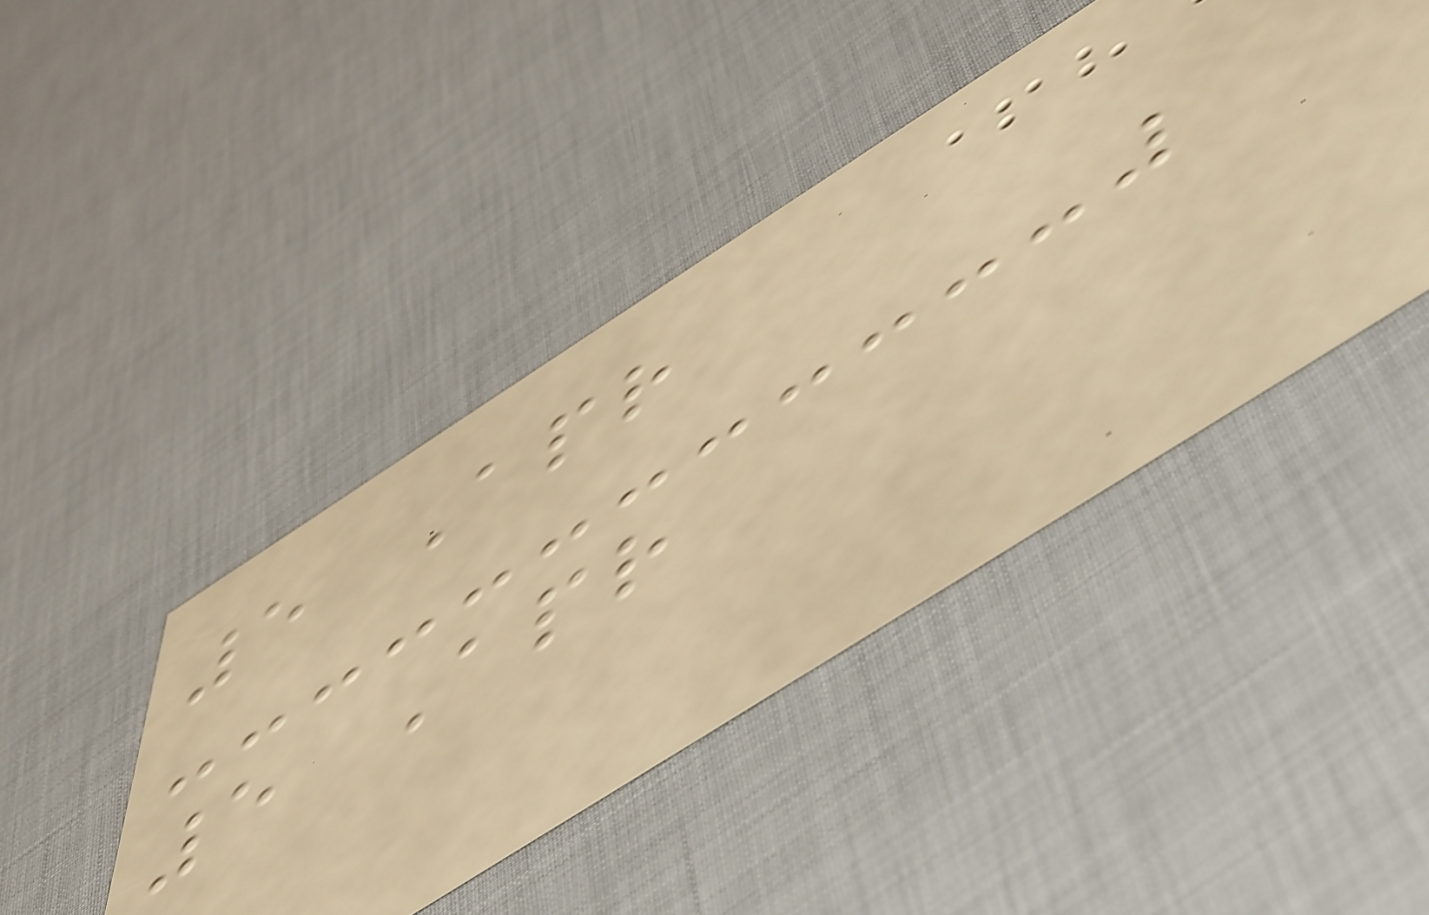5 Apr
5 Apr
